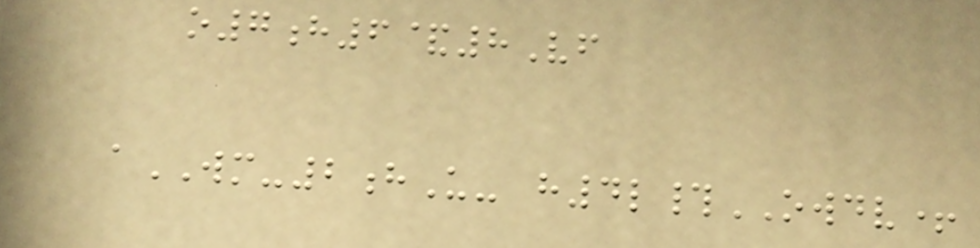o7h6&8Vf
aWM-2hU- h4l#OWDV+
